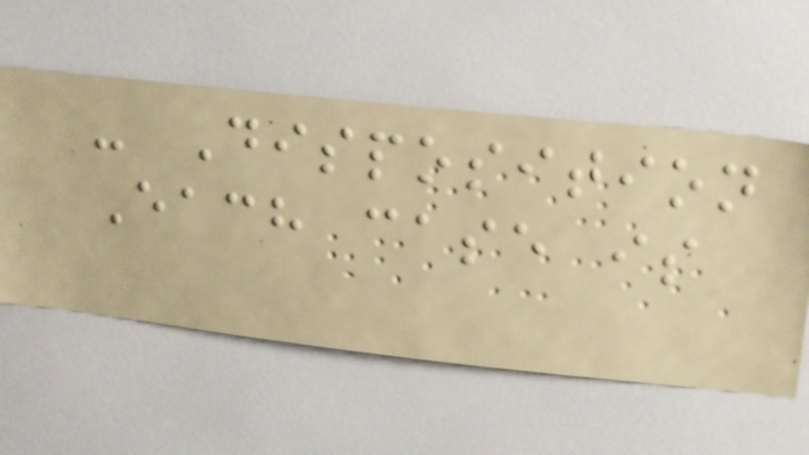- Disposition
Each case is
